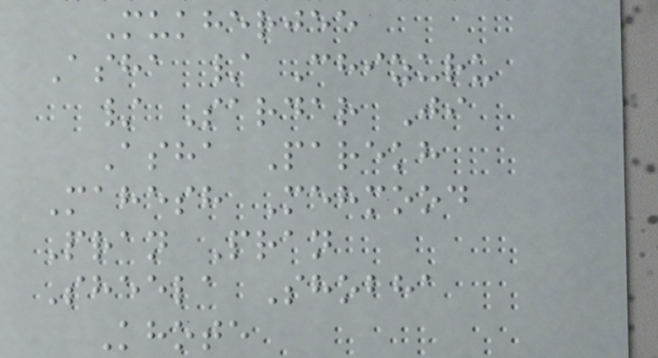Mukherjee
Asha / Chizuru
/ Sardar Ji
Asha Parekh
Mahesh Mehmood
Pran Pran
Sheela Shobha
Khote
